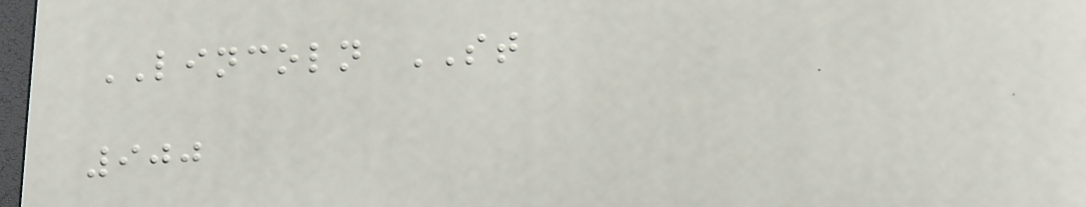LINCOLN ST
900
